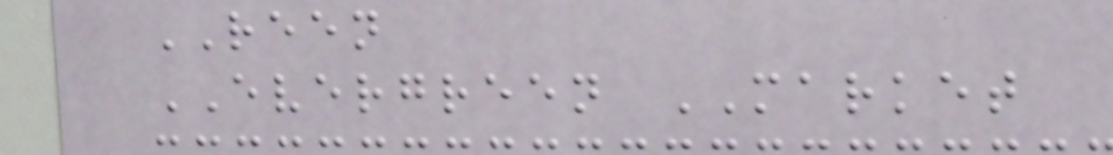REEN
EVERGREEN MARKET
